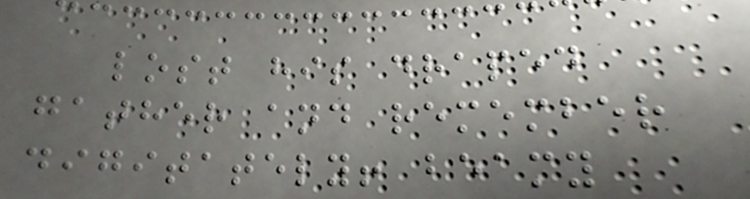lost his draped
gather and remember
digitately! beamy
